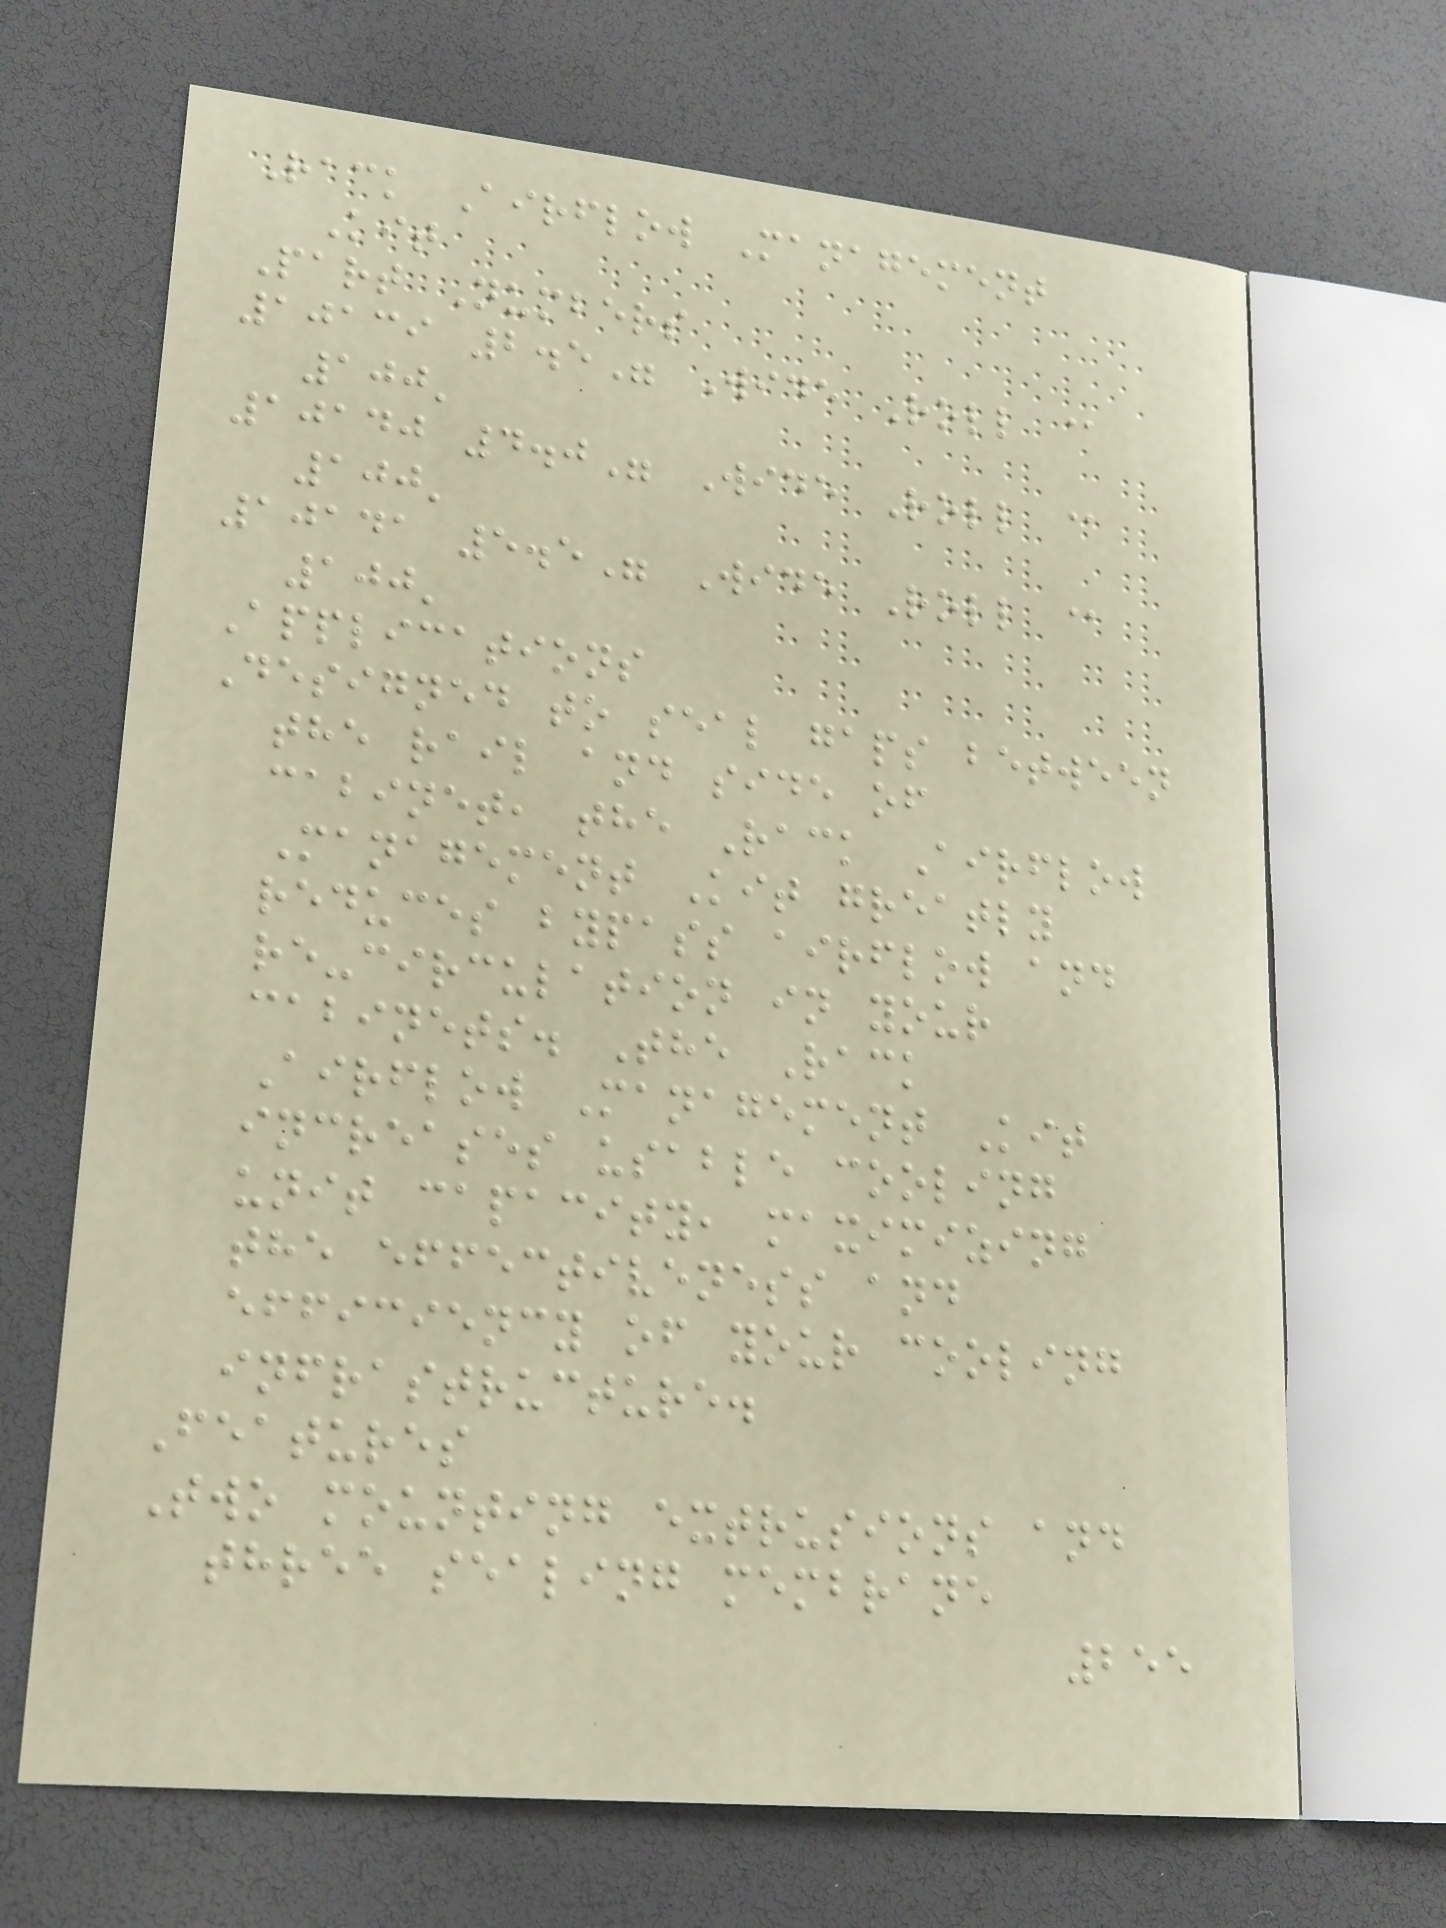Rack Airflow Management
Kit
Part Numbers
10139 2.5" Wide Roll @
100'
10140 4.0" Wide Roll @
100'
10141 5.5" Wide Roll @
100'
Applications
Designed to seal gaps between
the rail and side of
cabinet, the Rack Airflow
Management Kit greatly
reduces bypass airflow and
re-circulation in your
cabinets. The Rack
Airflow Management Kit
increases usable cooling
unit capacity, maximizing
the effectiveness and
efficiency of your cooling
infrastructure.
Features
Two mounting extrusions and
three sealing membrane
255
